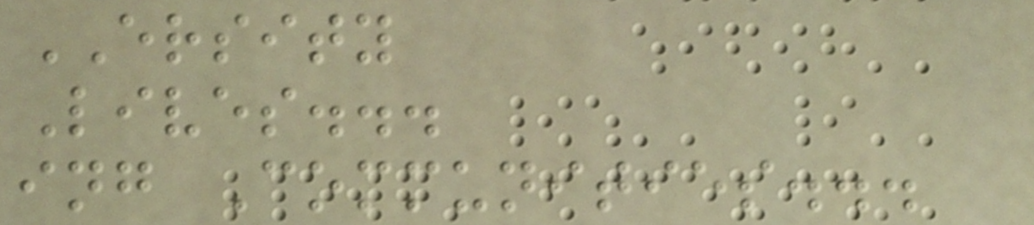ERSITY
Lives...
ing Communities...
